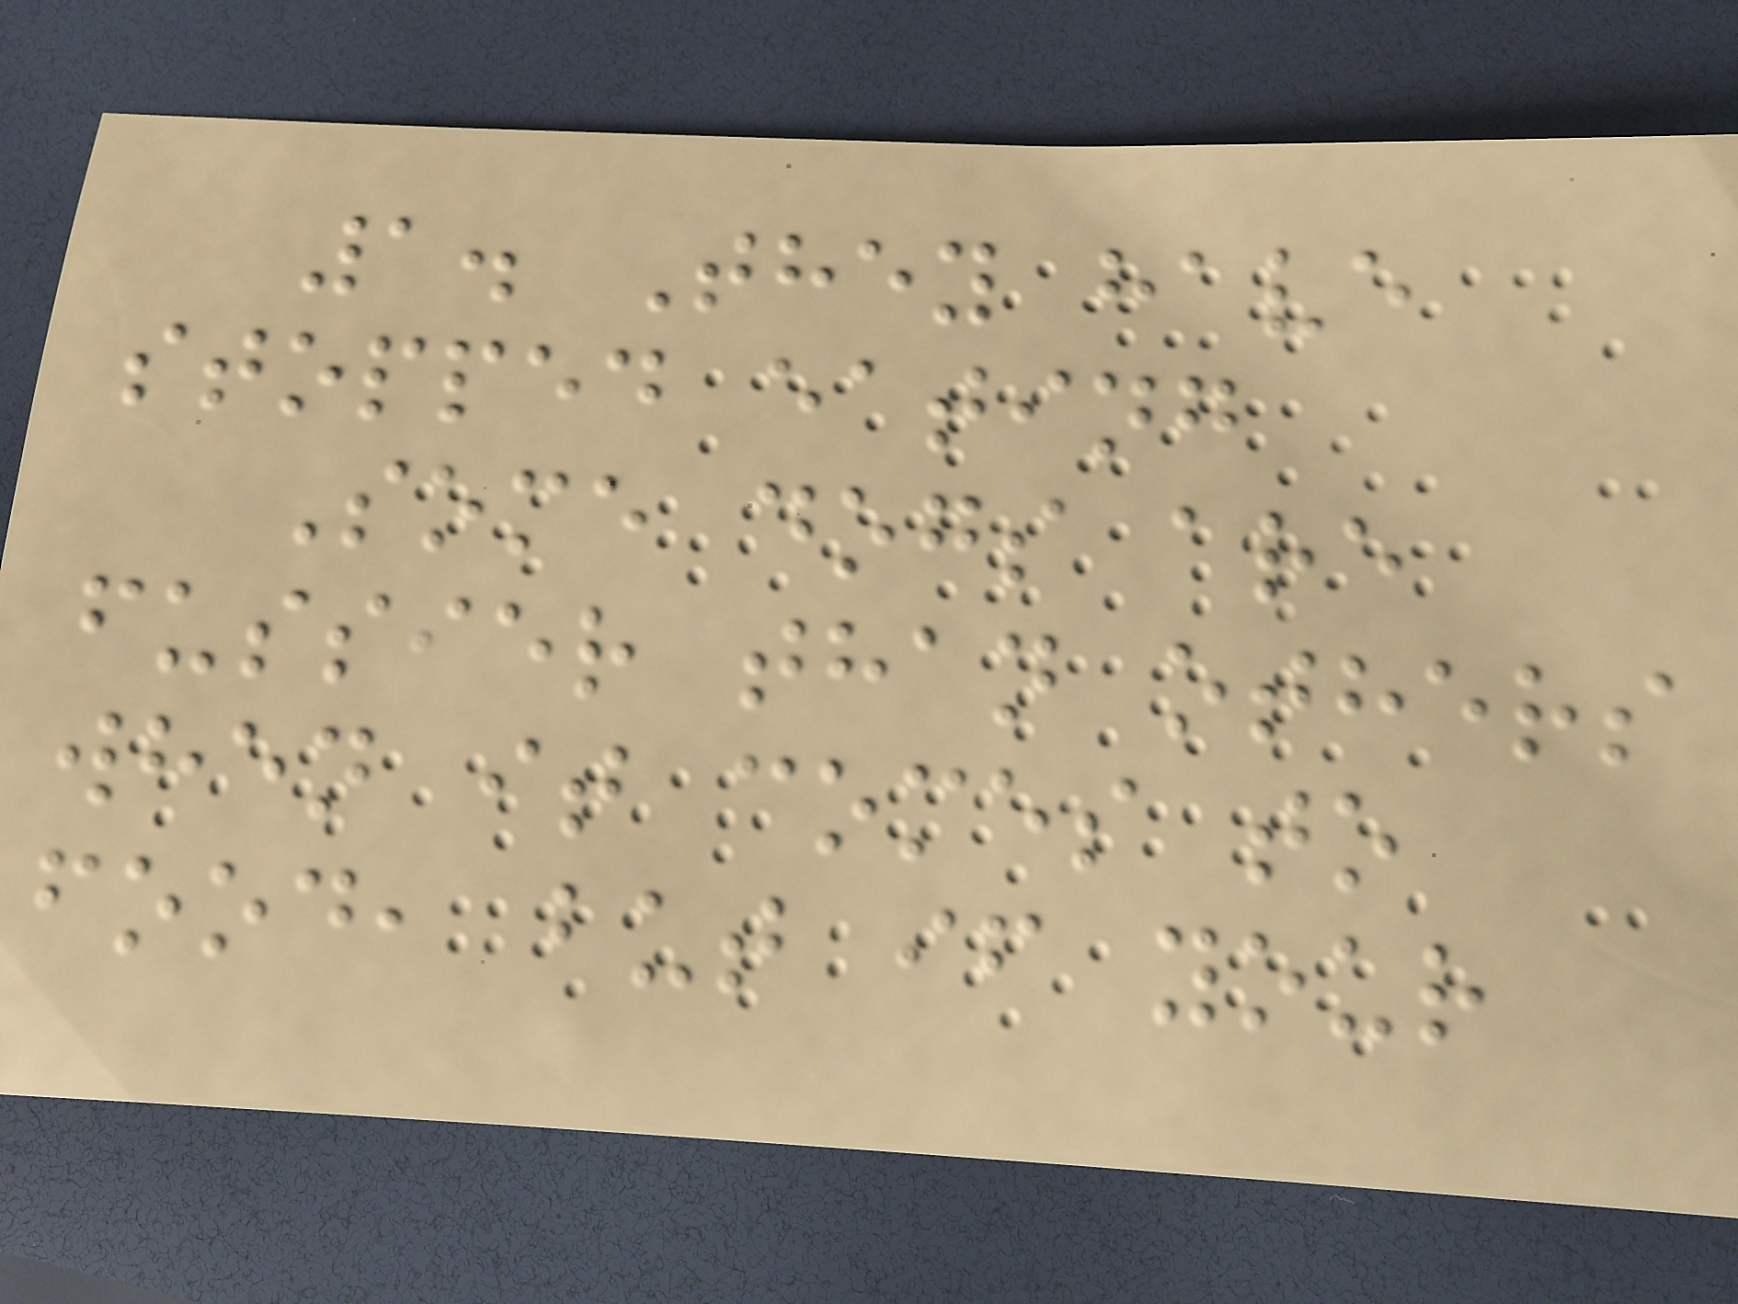1. They have
stopped eating
Some dogs are
fussier than others
when it comes to
food, but if your
